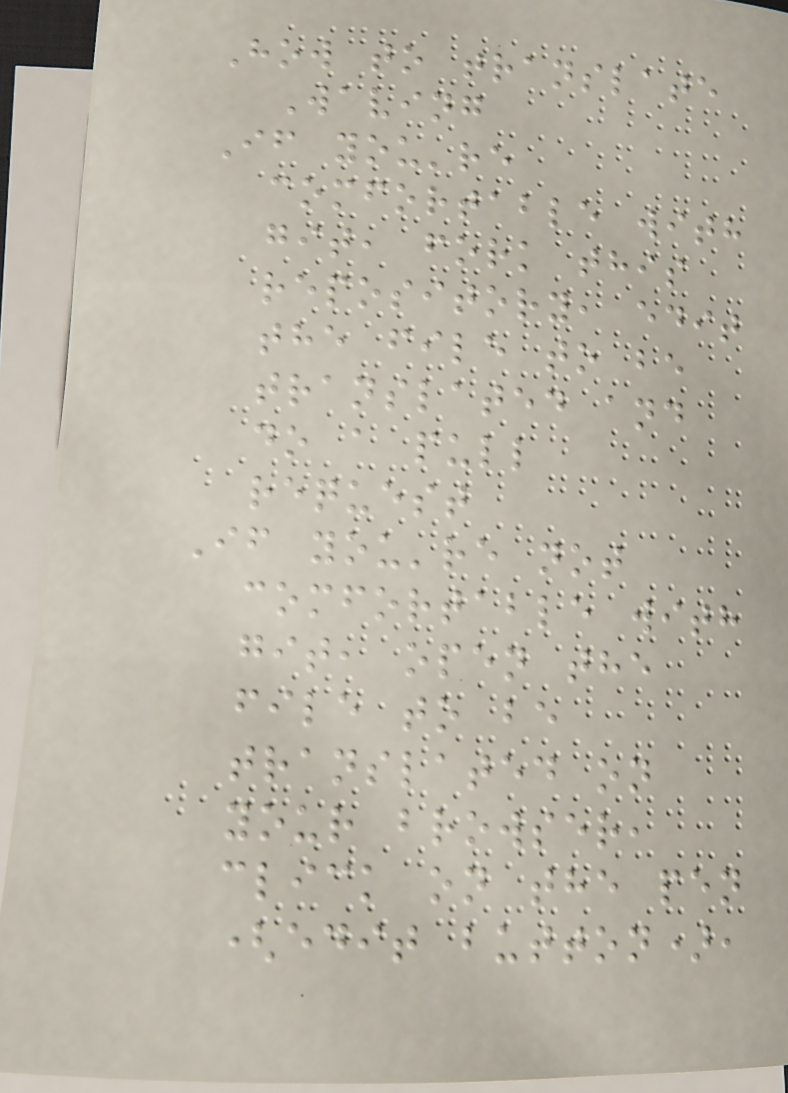How to translate
Waving
If you're
comfortable with
git, fork this
repository, edit
the file to be
translated and
do a pull
request
If you're not
comfortable with
git, open the
file to be
translated on
your browser,
click on the pen
(edit button),
